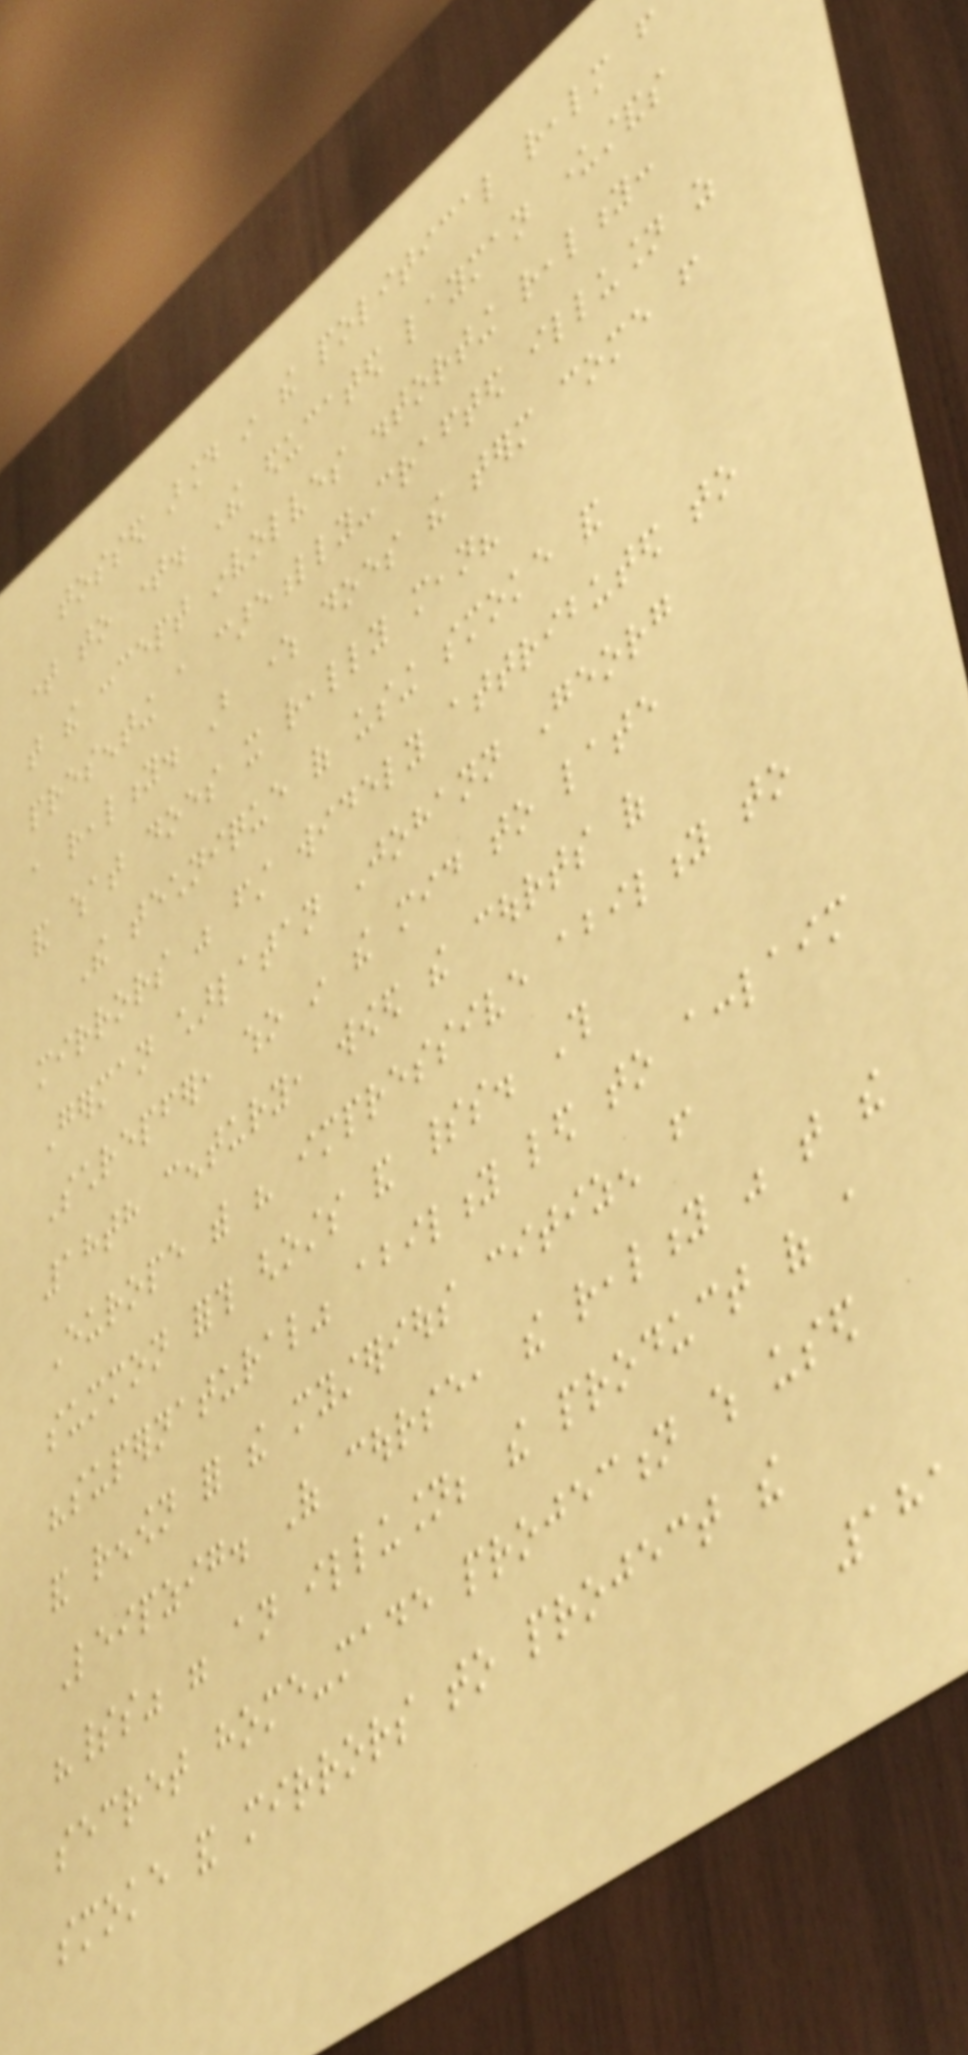tossed around in the political realm from
time to time. The educated layman understands
that the concept involves distorting reality:
presenting a carefully-crafted illusion as
a reality. But where does the term come from
and what does it really mean?
The technique of using smoke and
mirrors was first widely attributed to
German charlatan Johann Georg
Schrepfer, who in the mid to late
18th century, wowed the courts of
Europe with his impressive ability to
summon forth ghosts and spirits. This
"supernatural" ability led to acclaim
and renown for the mysterious citizen from
Leipzig. Of course, the reality was that the
"spirits" were an illusion; the product of a
secret home-made projection which used
smoke and mirrors to project the
181
